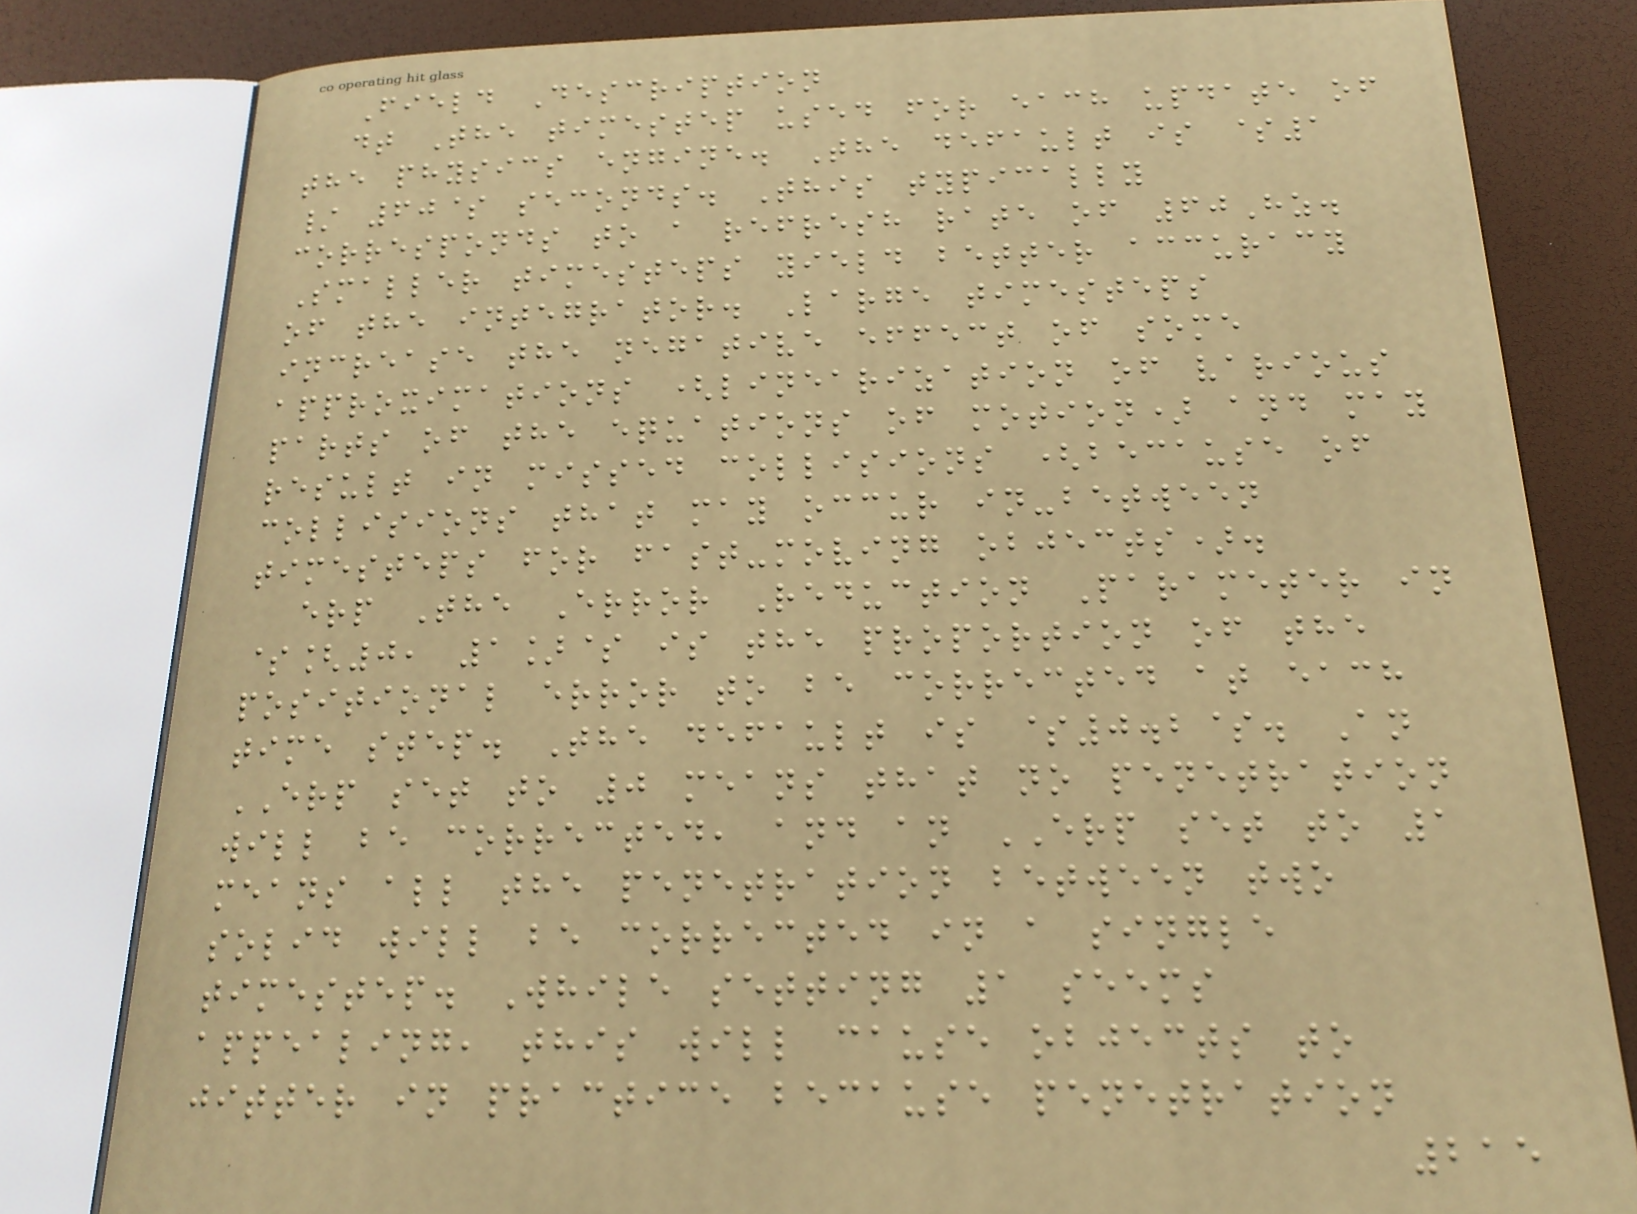Field Description
dt The timestep used for each update of
the physics engine. The default is $1
/ 60$ seconds. This typically
corresponds to a refresh rate of 60Hz.
Smaller timesteps yield better accuracy
of the integrator. Large timesteps
increase the negative effect of some
approximations (linearization of various
parts of the equations of motion) and may
result in missed collisions (because of
collisions that may occur in-between
timesteps for fast-moving objects).
erp The Error Reduction Parameter in
$[0, 1]$ is the proportion of the
positional error to be corrected at each
time step. The default is $0.2$. An
ERP set to 0 means that no penetration
will be corrected, and an ERP set to 1
means all the penetration between two
solid will be corrected in a single
timestep. While setting 1 seems
appealing, this will cause objects to
jitter in practice because penetration
215
